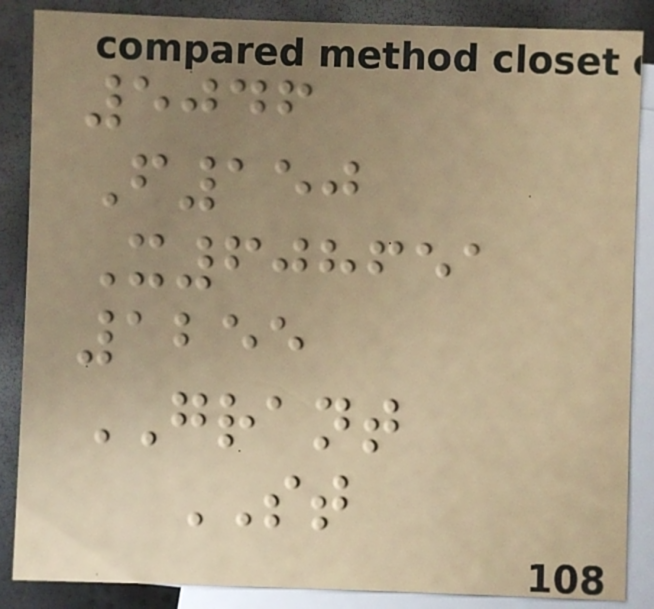5046
F150
X608651
1255
GRANT
ST
